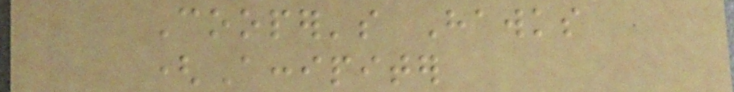Cooper's Hawks
(Accipiter
